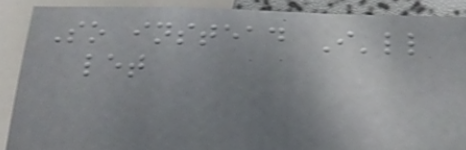So instead I'll
let
